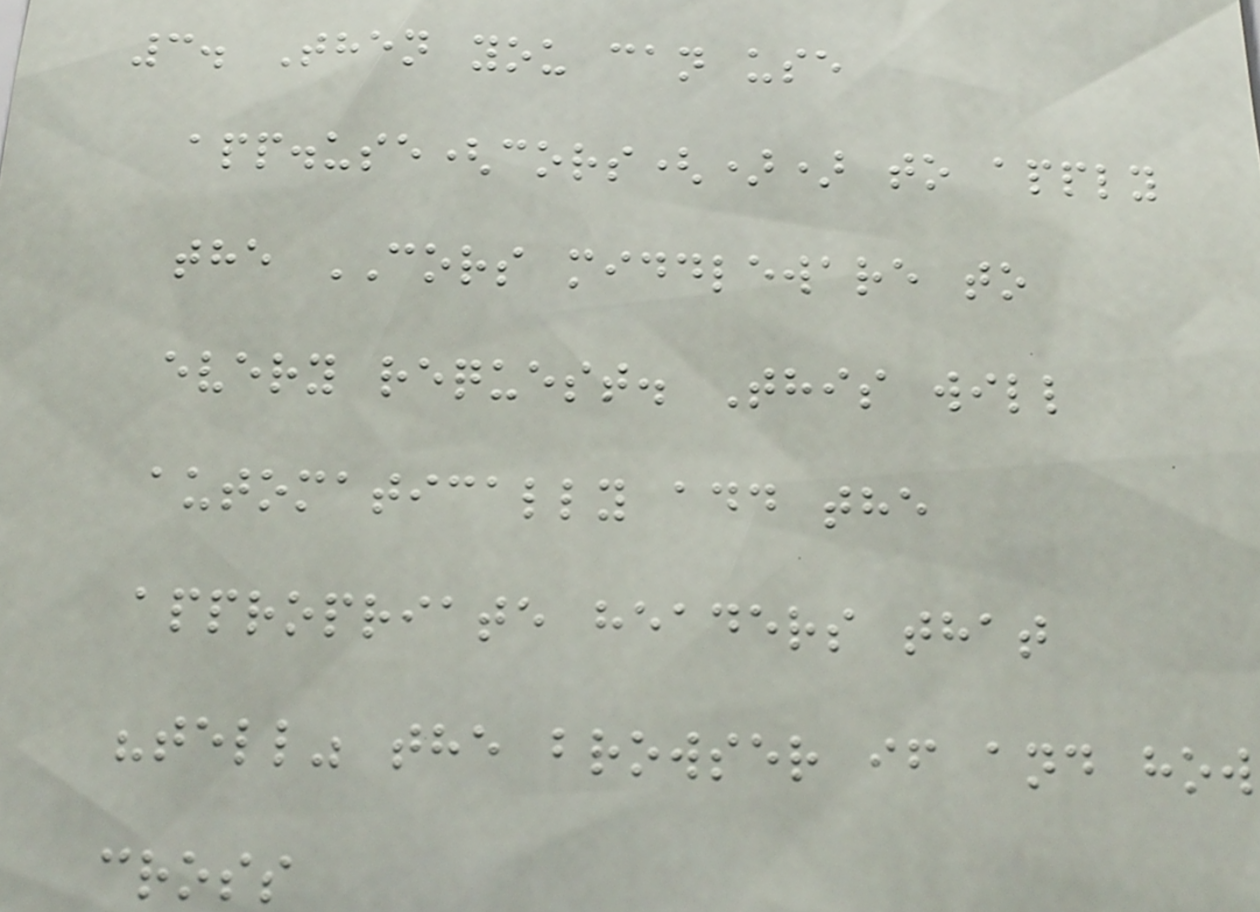3. Then you can use
app.use(cors()) to apply
the CORS middleware to
every request. This will
automatically add the
appropriate headers that
"tell" the browser if and how
cross
